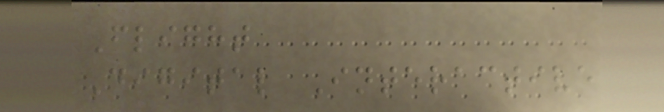Flight
Digital Interactive
